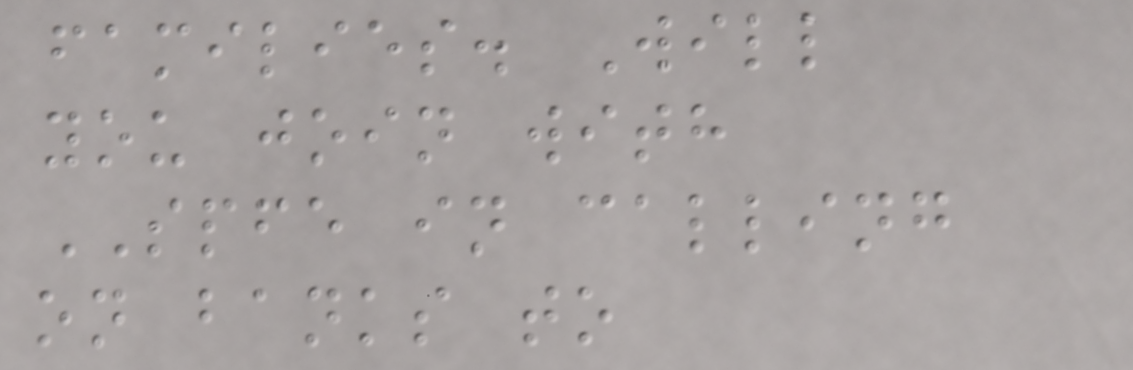families. Will
you join with
SPFE in calling
on banks to
